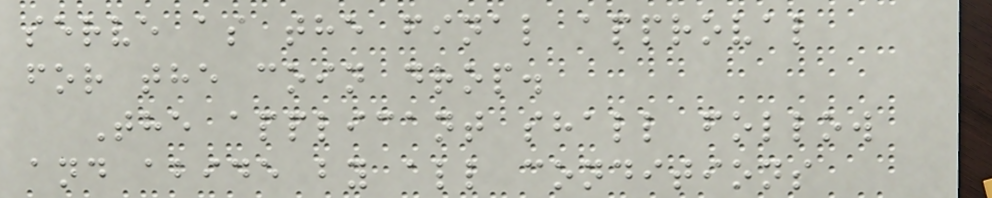serve as the final approval
for the coin drop.
The applicant shall follow
and abide by all conditions
